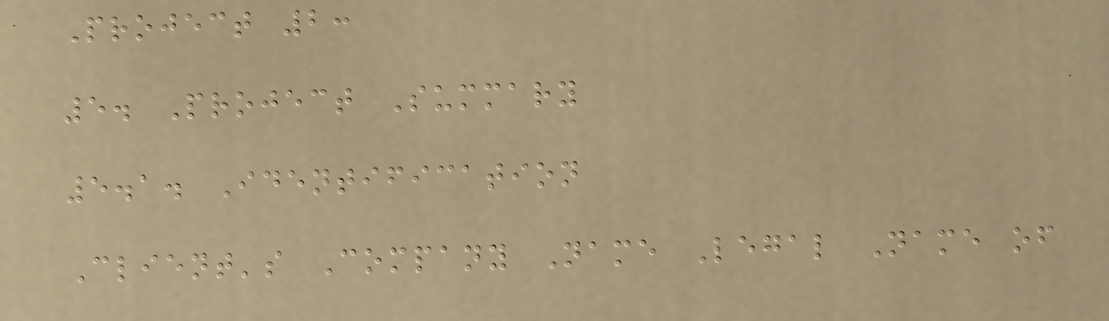Project 2:
5. Project Summary
5.1. Identification
Client's Company Name Legal Name of
